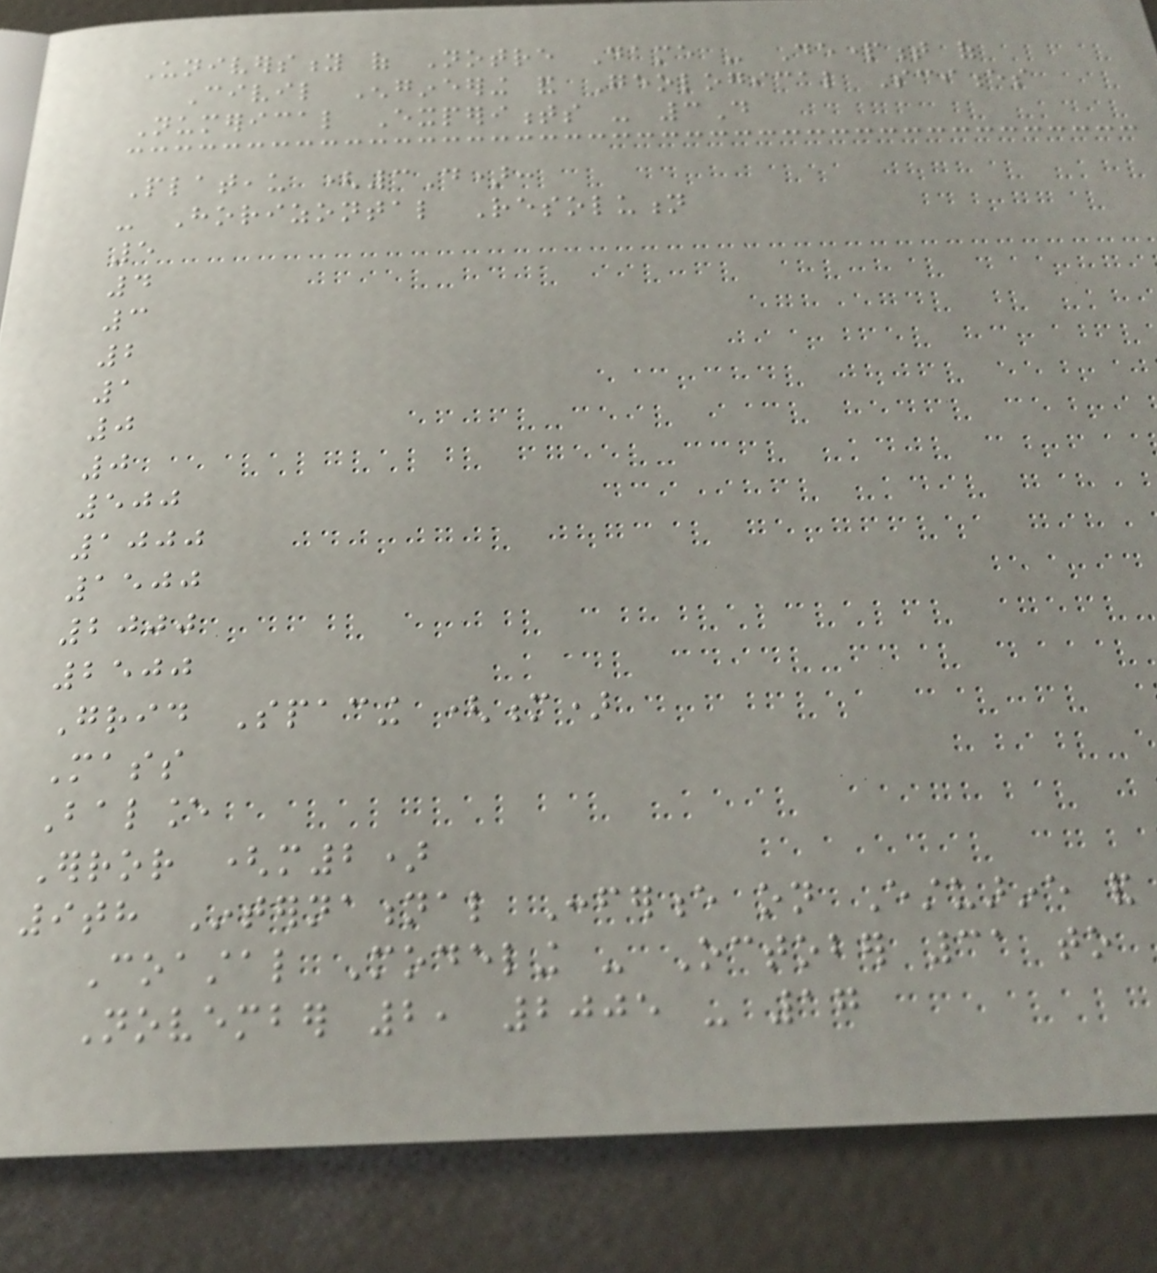University of Notre Dame - Department of
Civil Engineering and Geological Sciences
Numerical Experiments - 3D
Plateau (3D):
- Horizontal Resolution
5
4
3
2
1
0
0
500
1000
1500
2000
2500
Grid Spacing (m)
Mass
Balance
Error (m2)
9th International Conference on Estuarine and
Coastal Modeling - October 31 to
November 2, 2005 - 17
